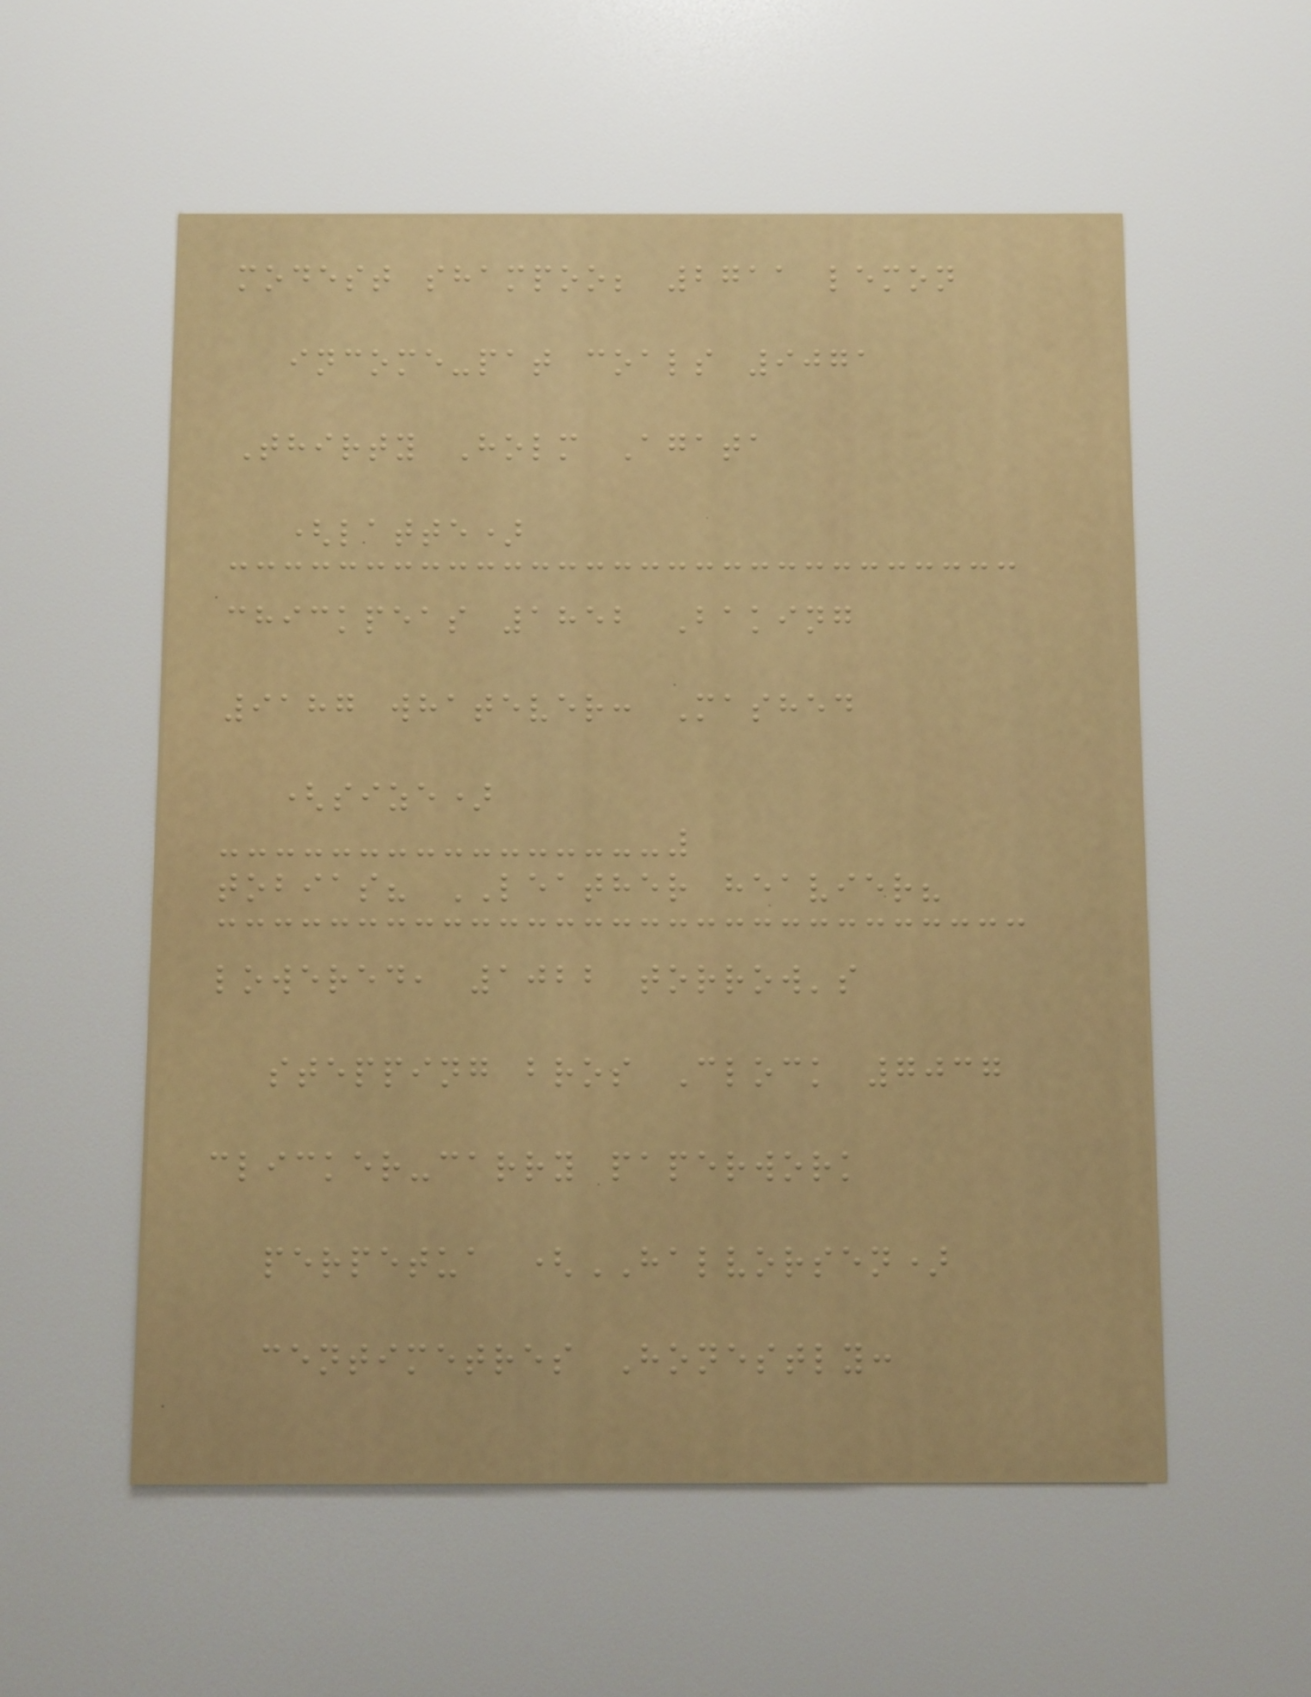modest shampoo; 2711 lemon
income-pat coals 9071
Thirty Holm Agata
(latte)
chickpeas 1852 Baking
9187 whatever: Mashed
(size)
tobias? LEATHER heavier?
lowered, 1022 torrow's
stepping bros Clock 7037
clicker-carry paperwork
perpetua (HALVORSEN)
centimetres Honestly:
